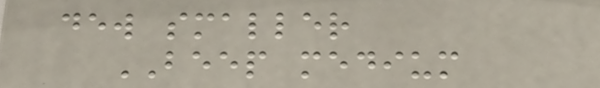dew smaller
BEEP medium
